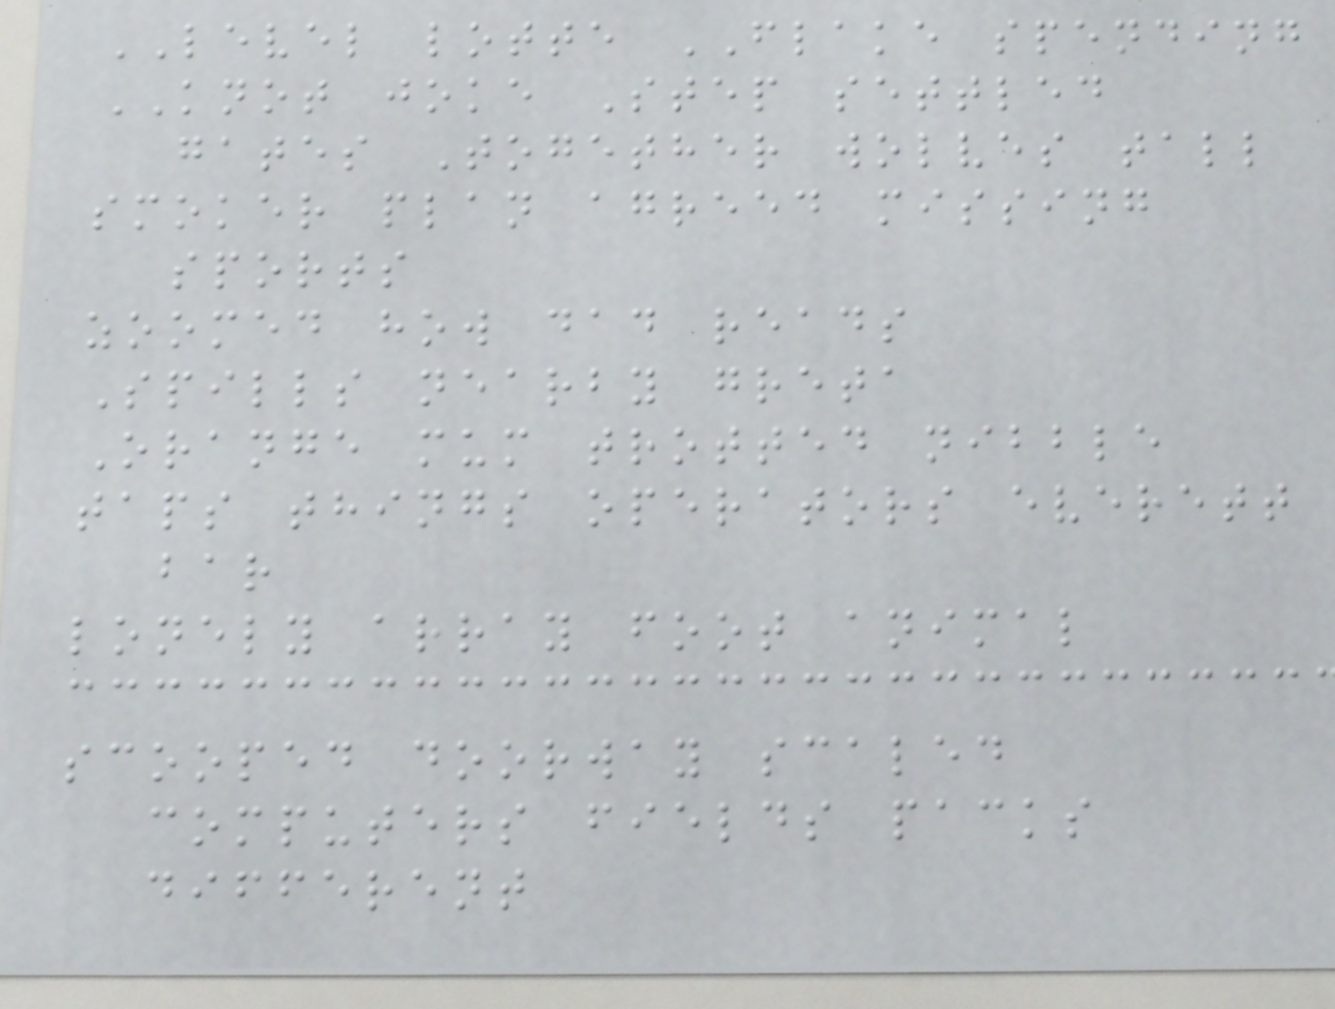LEVEL lotte FLAKE spending
KNOT joke Step settled
gates Together wolves tall
smoker plan agreed missing
sports
zoomed how dad reads
Spills nearby greta
Orange mum trotted nibble
taps things operators everett
bar
lonely array foot animal
scooped doorway scaled
computers fields packs
different
